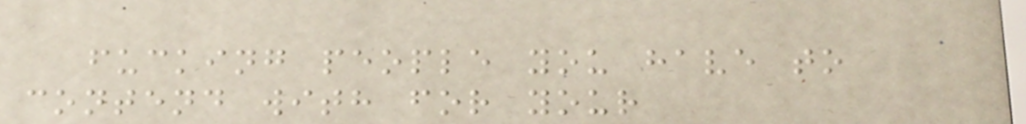fucking people you have to
contend with for your
